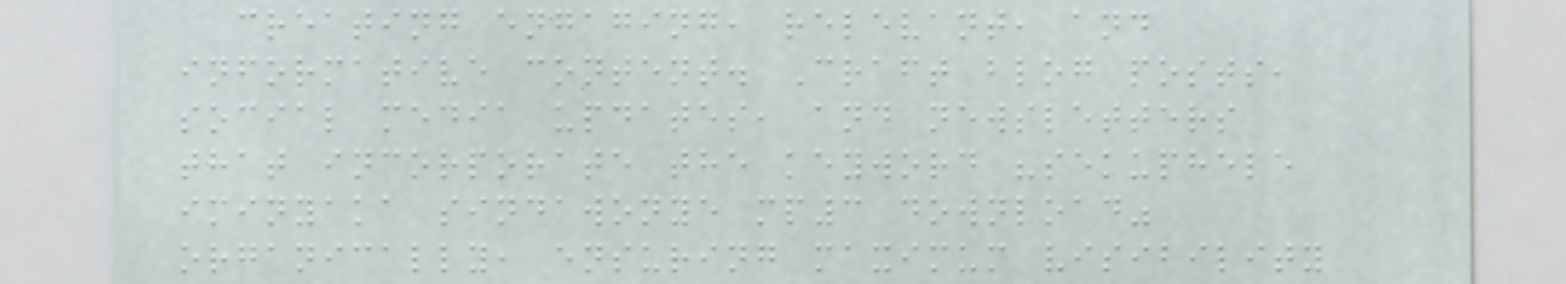creating engaging, relevant, and
informative content. Craft blog posts,
social media updates, and newsletters
that incorporate the keyword "sekuphele
iminyaka sindawonye mp3 download"
organically, ensuring maximum visibility
